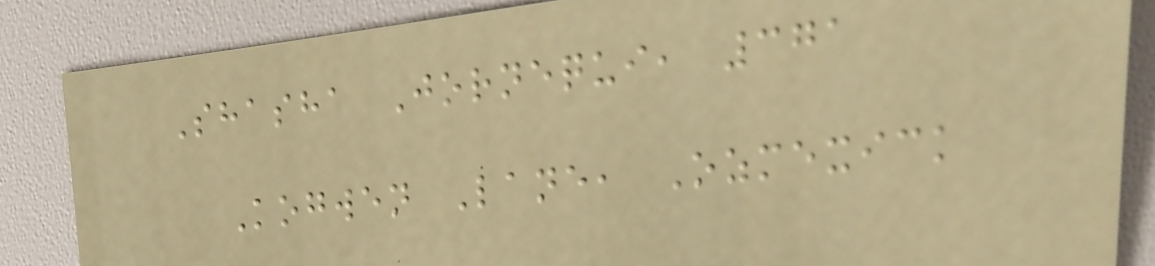Shasha Jornequi, 371
Kogwen Lane, Ozmexick
